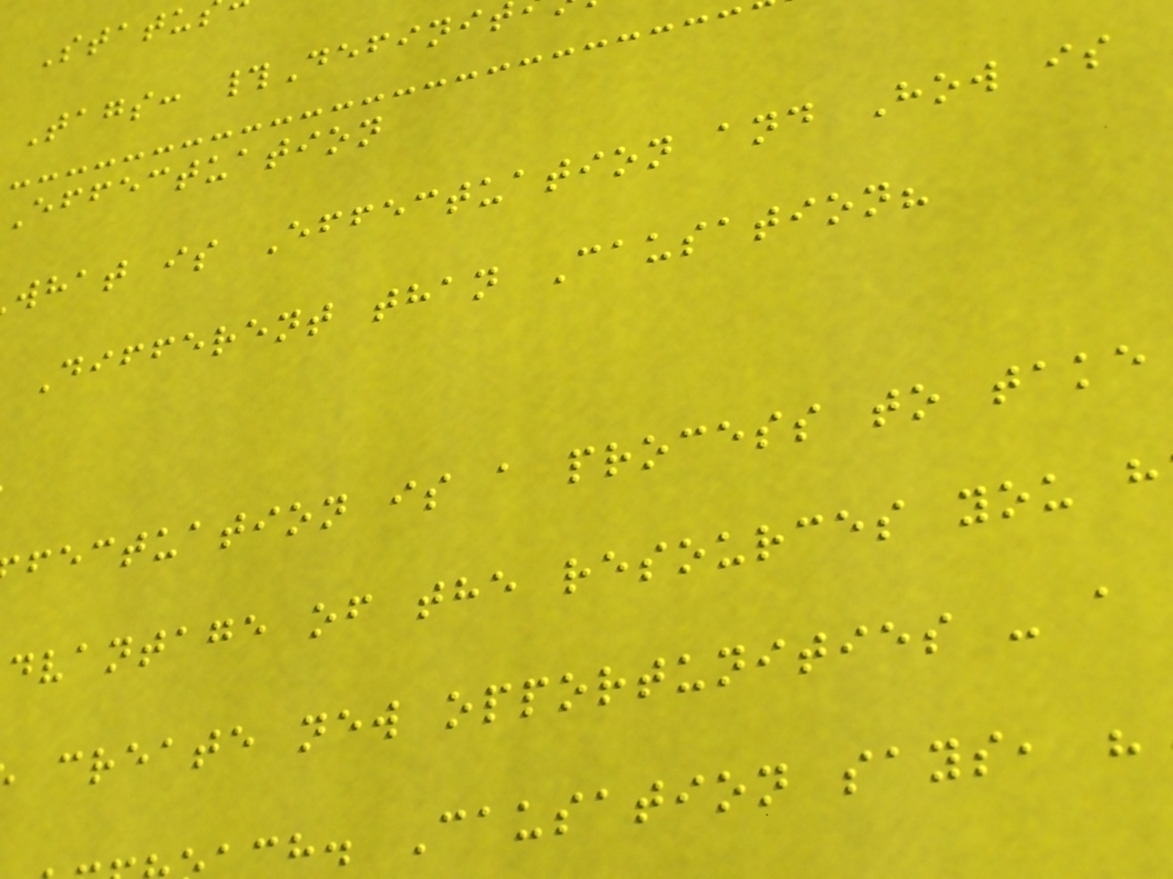Statu
Tags: #Defini
Effectuation
what is Effectuation and How is
Different than Causation?
fectuation is a process to take
dvantage of the resources you h
create new opportunities - a
ch. Causation says,
